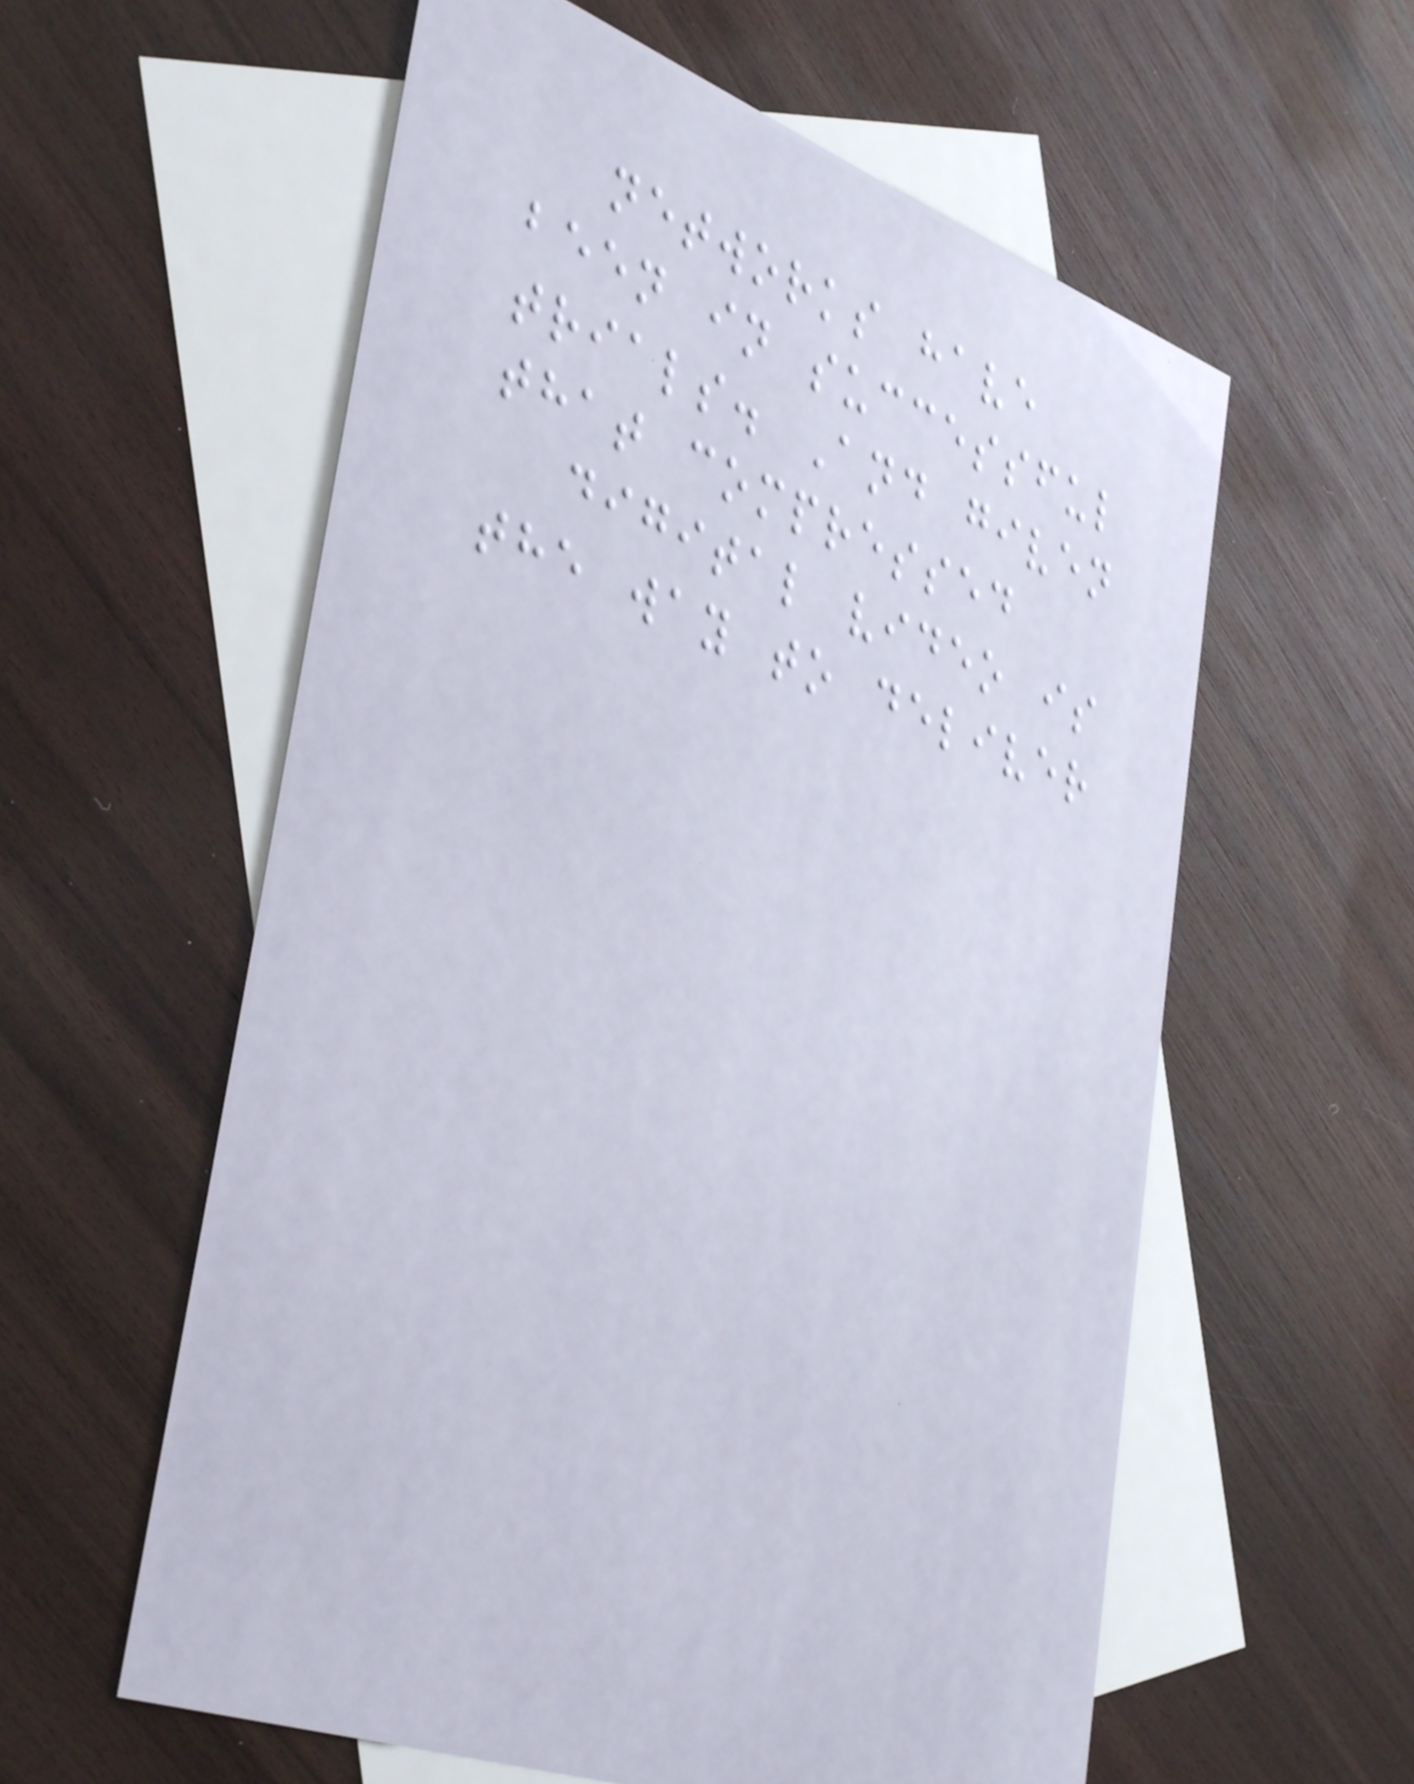networks have
been in successful
trials. And given
that compressed
digital video is
the way to deliver
